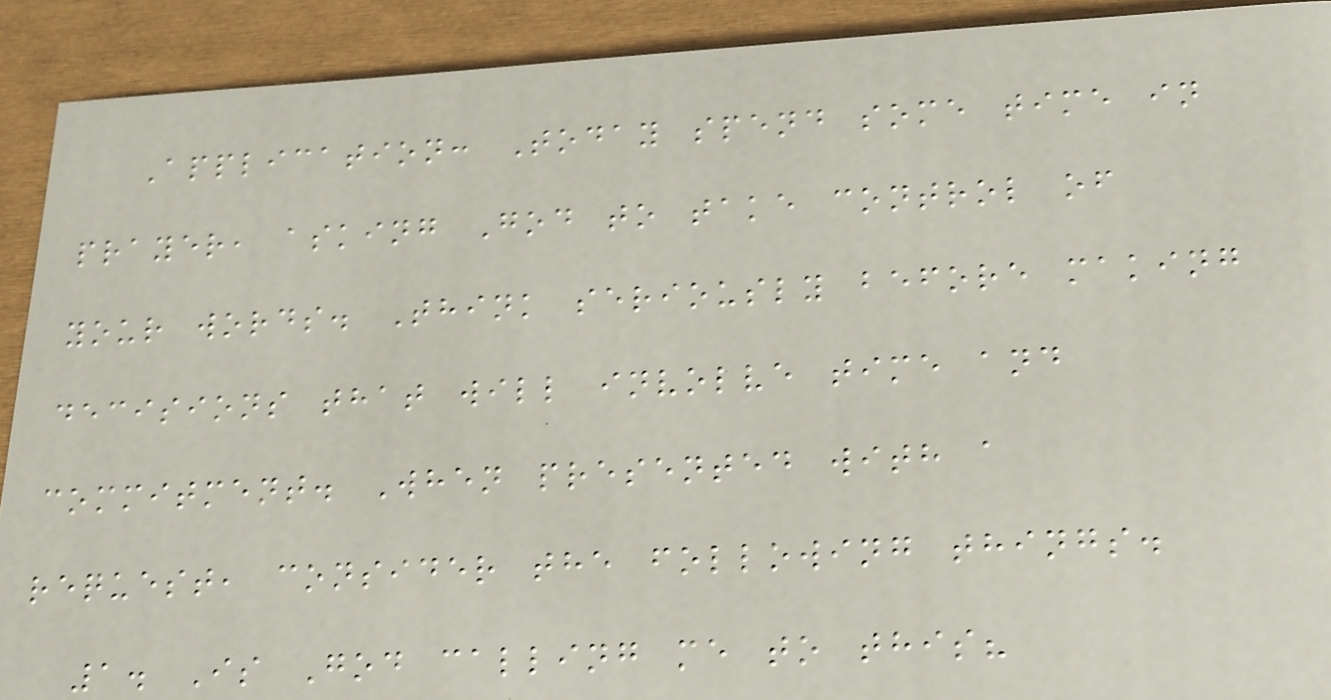Application: Today spend some time in
prayer, asking God to take control of
your words. Think seriously before making
decisions that will involve time and
commitment. When presented with a
request, consider the following things.
1. Is God calling me to this?
